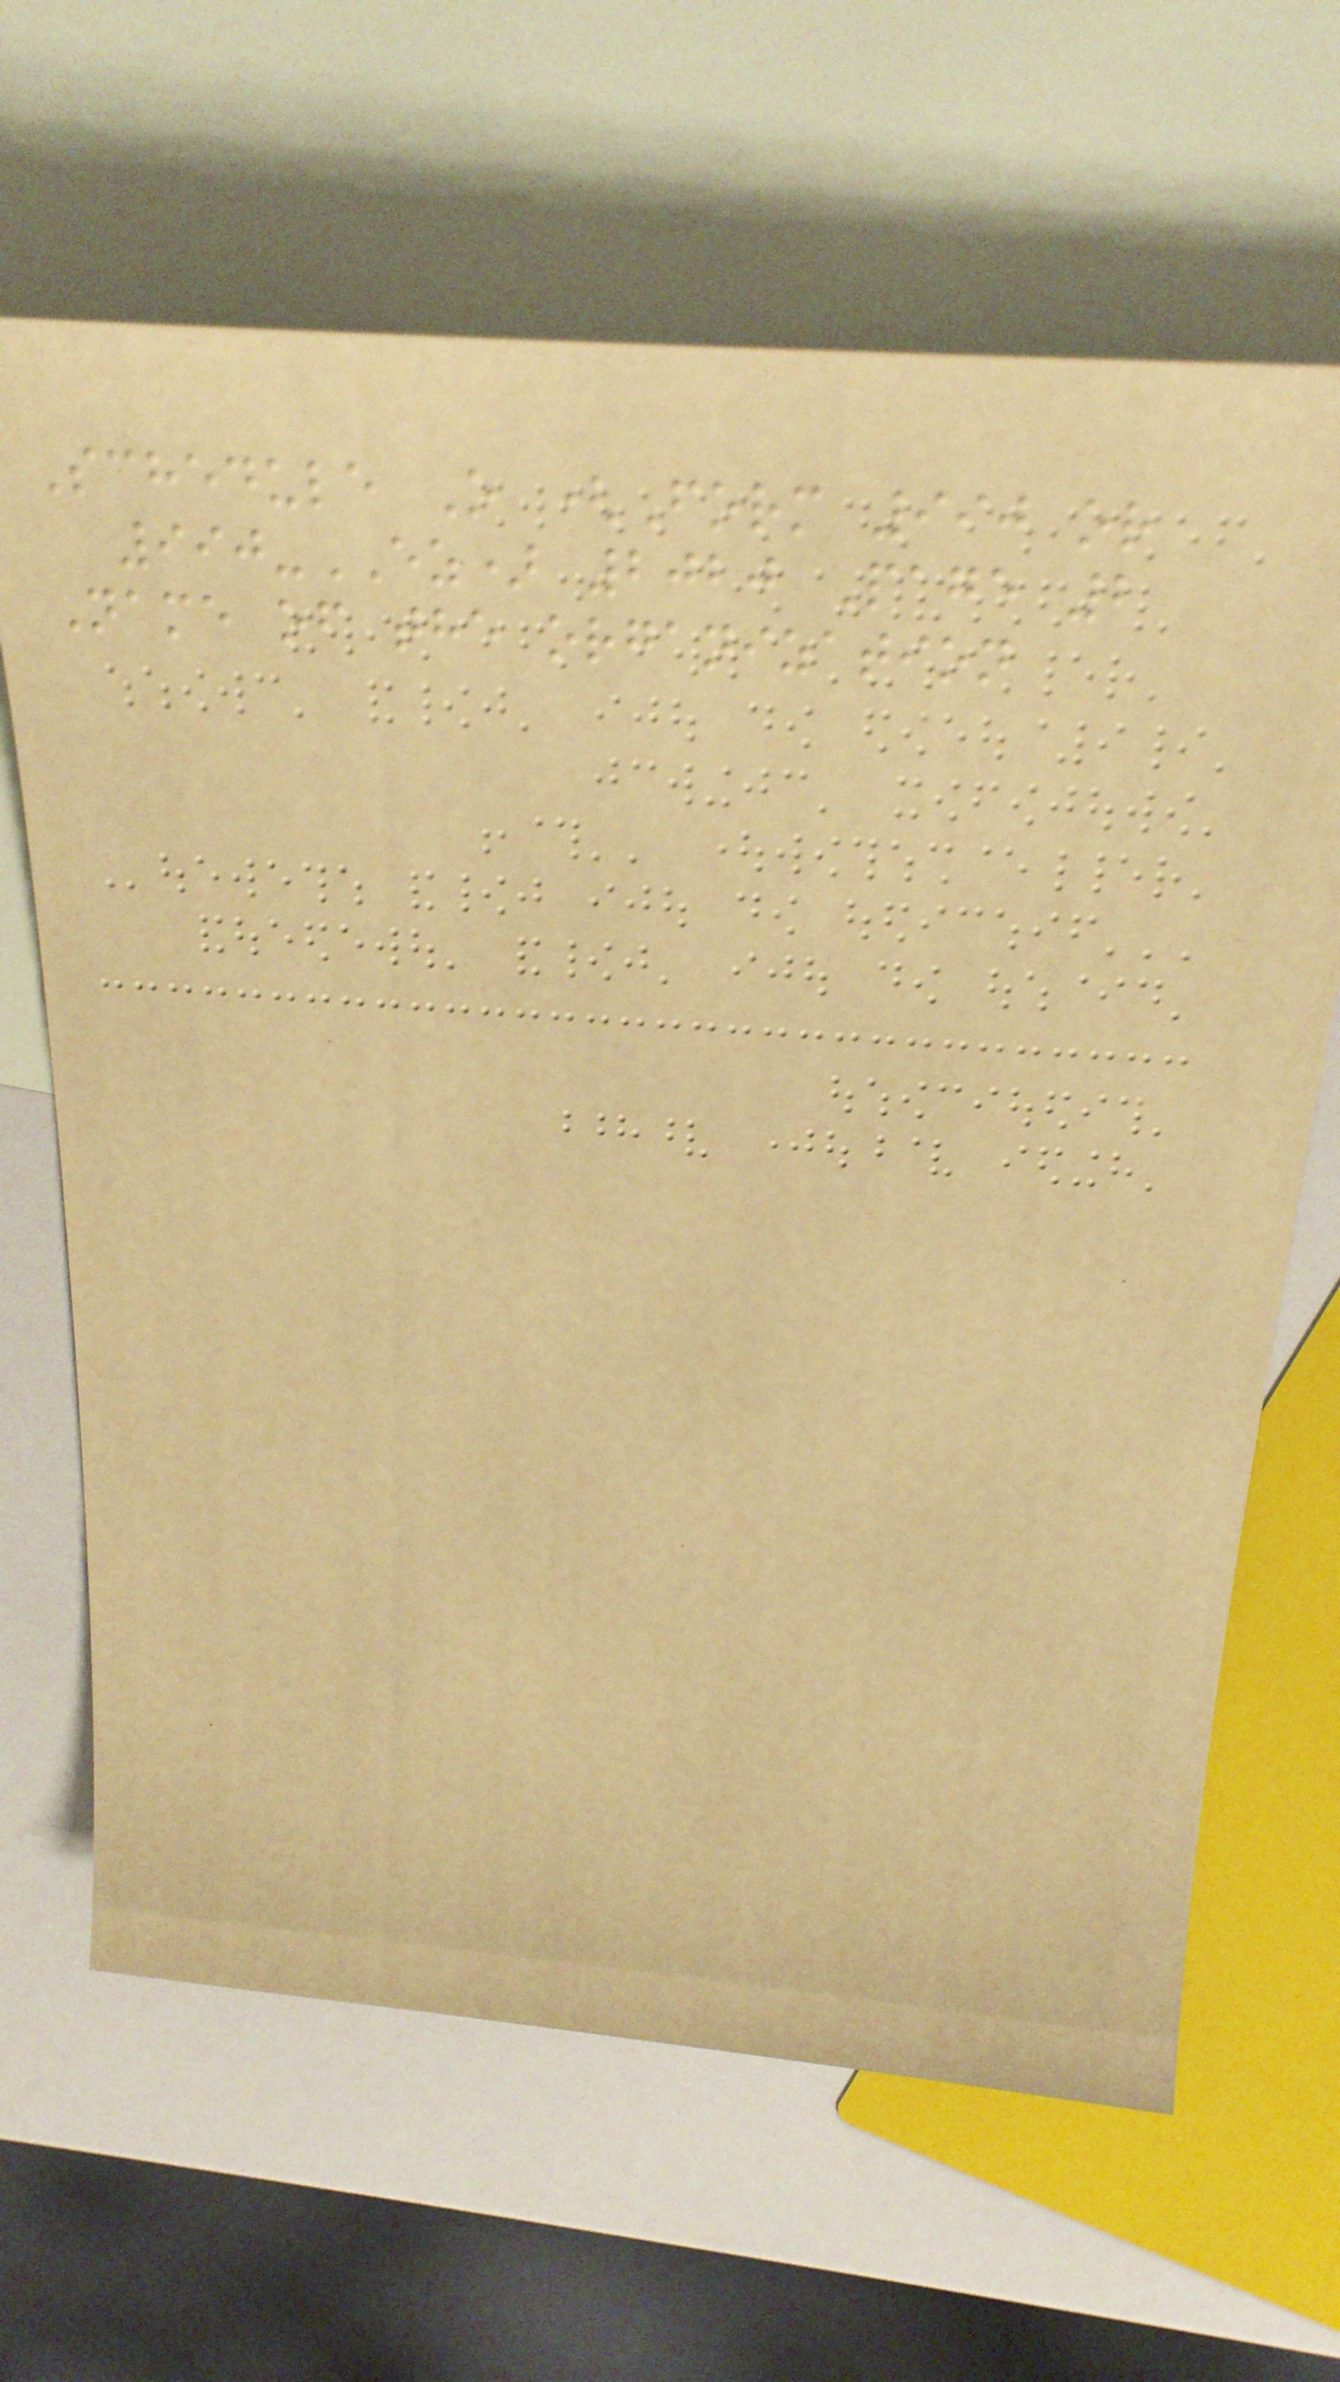Schedule O (Form 990 or
990-EZ) 2020 Page 2
Name of the organization
